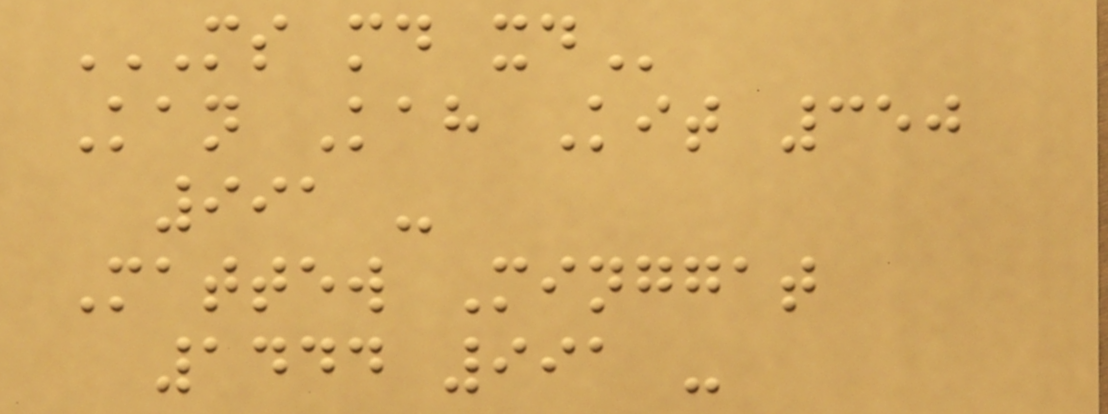MS MD XD
Kan Kah Kit 350
991 -
Mattew Minggat
1444 991 -
